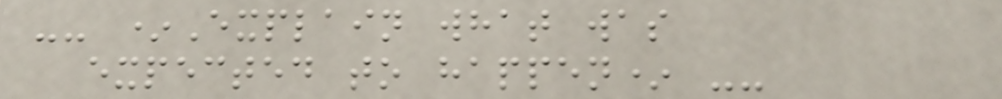-- *Explain what was
expected to happen* --
